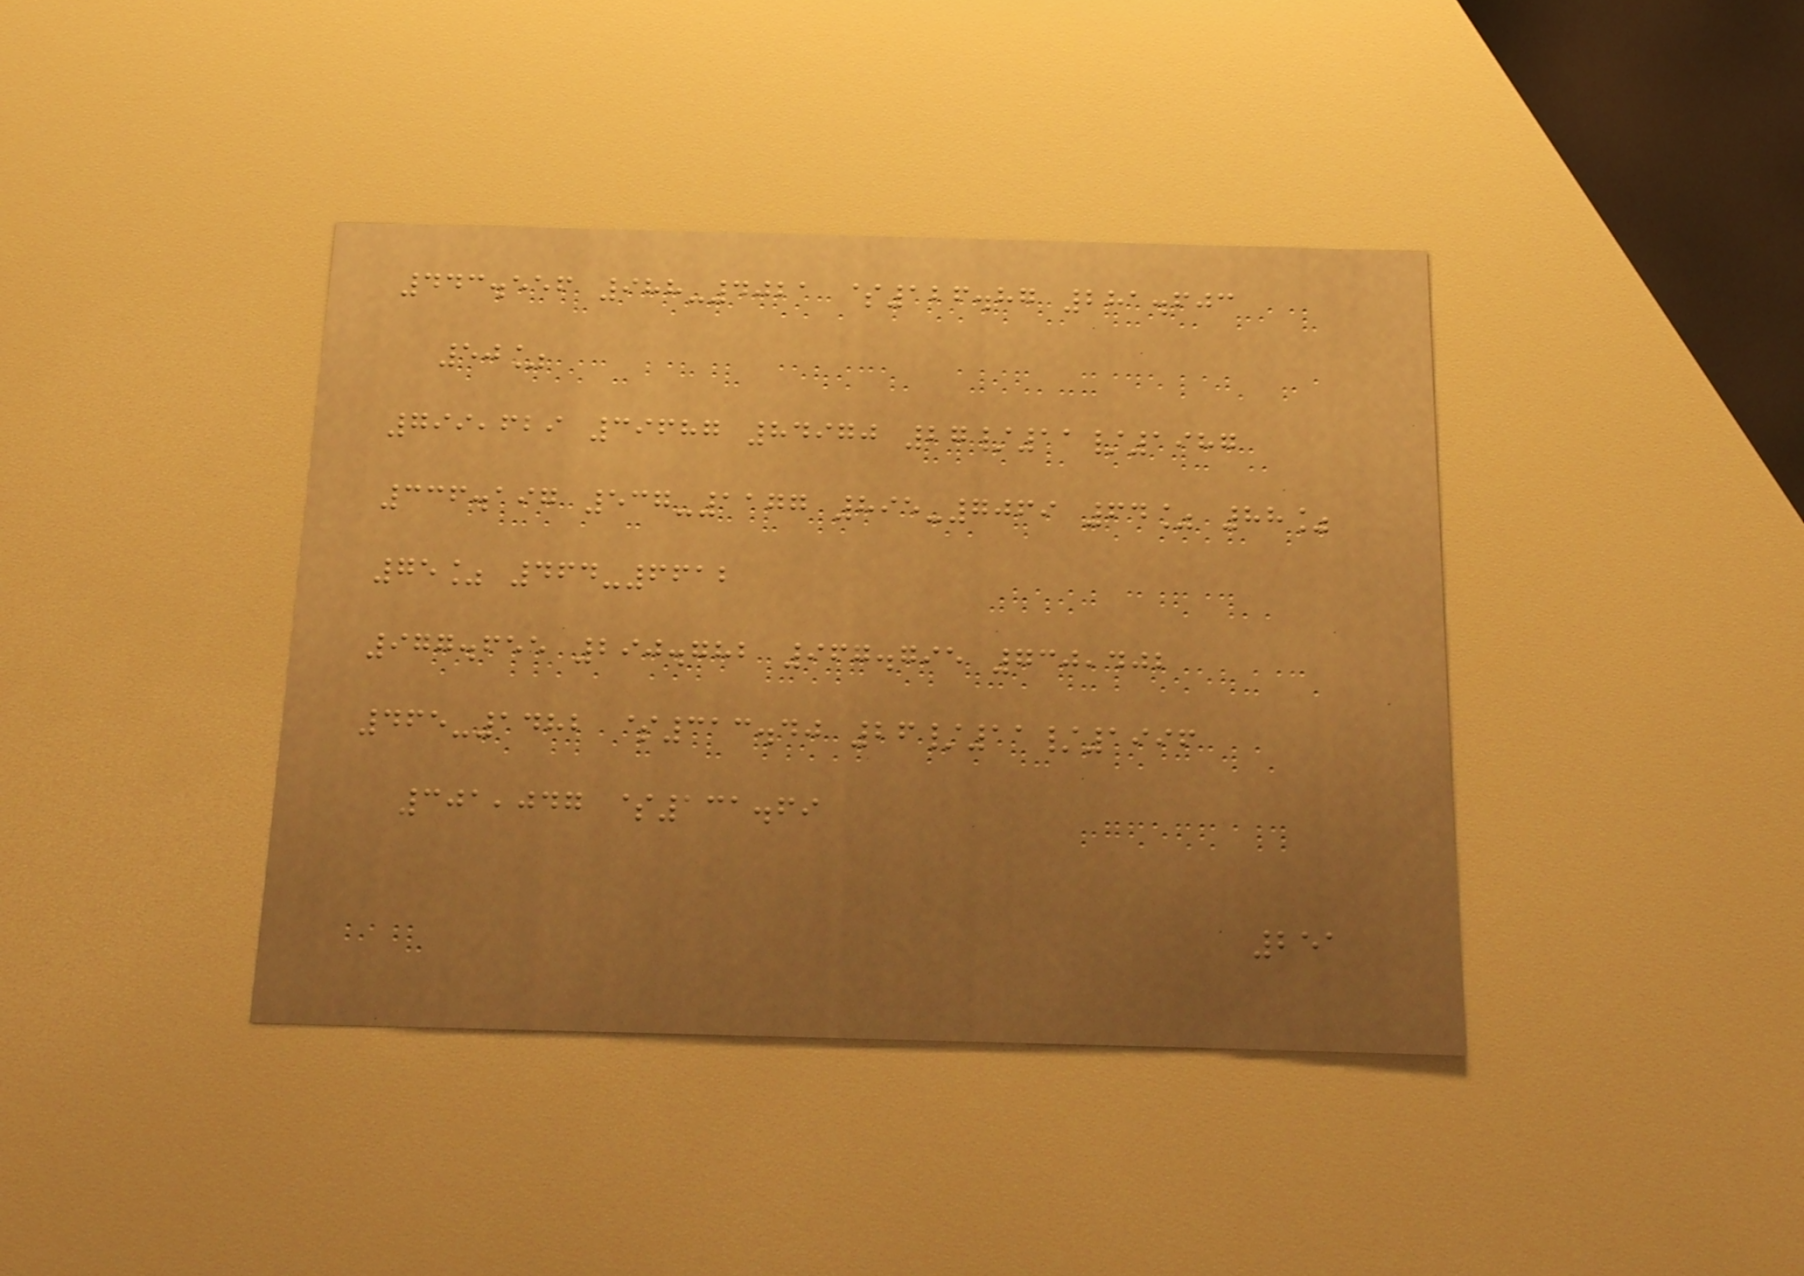443.556 988-4021 $126.87 281.603
50%
799,629 39687 84970 27/11/1987
336.197 537-1177 895-7069 64% 88%
75% 464-6612
977.655 290.782 967.795 730,402
465-1482 $313.40 26/11/1996
301,047 $131.69
251
